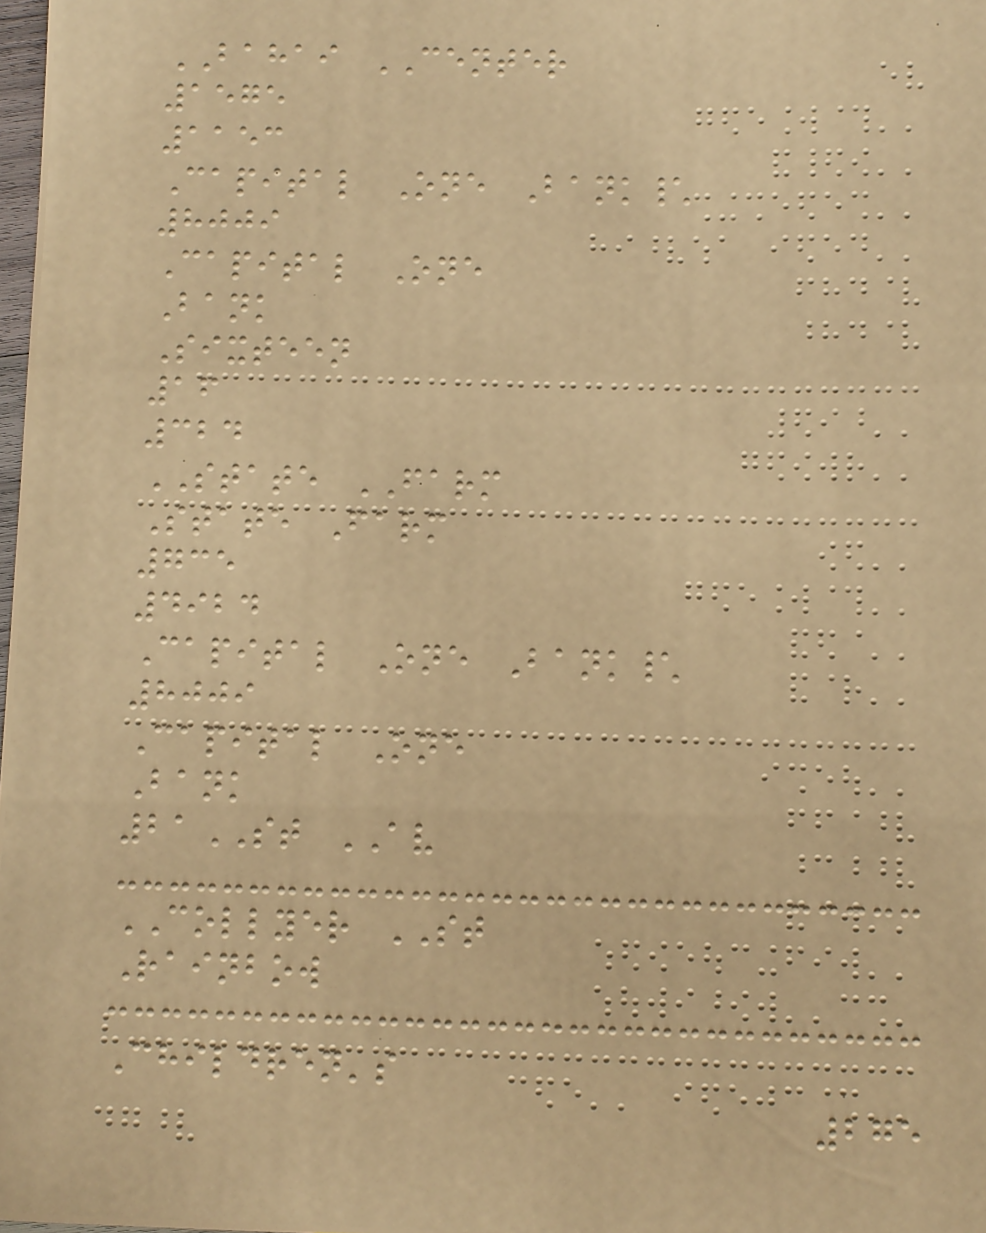BAHAI CENTER
1575
1153
Capital One Bank\
8009
Capital One
Bank
Sixteen
16
324
STATE FARM
State Farm
735
4924
Capital One Bank\
8009
Capital One
Bank
21ST AV
COLLYER ST
Rainbow
Children's
275
